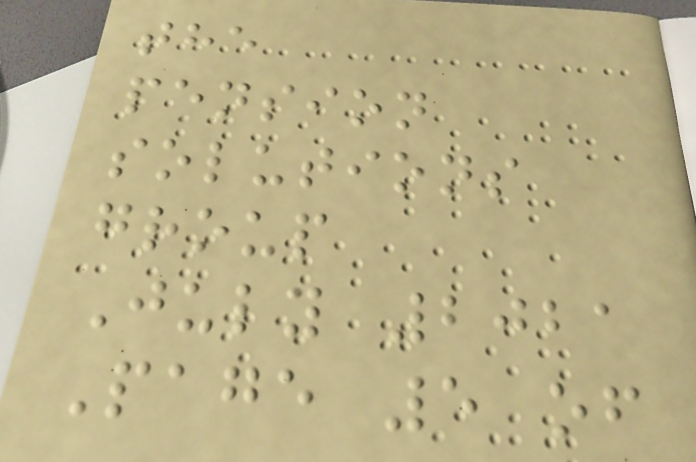the
pension
solutions
group
July 2021
Page 5 of
